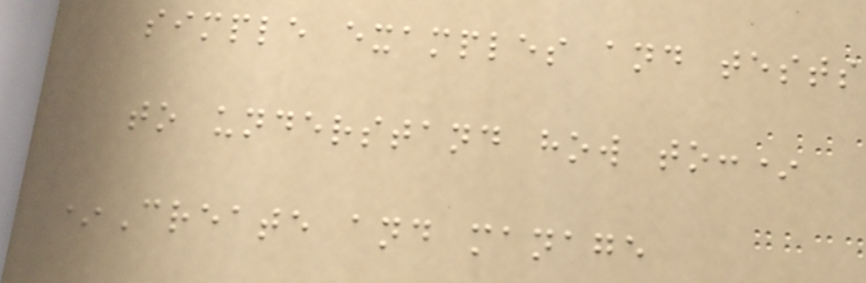simple examples and tests
to understand how to:*
*Create and manage
